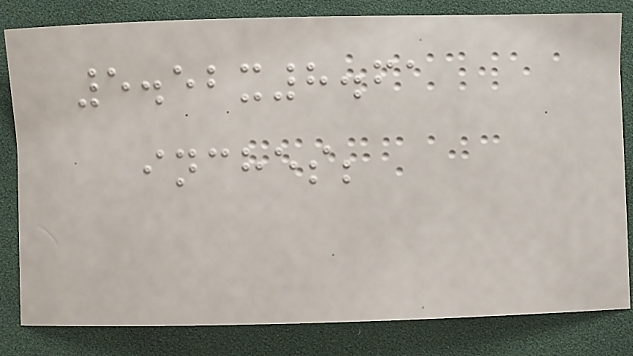5.52x8.61
inches;
